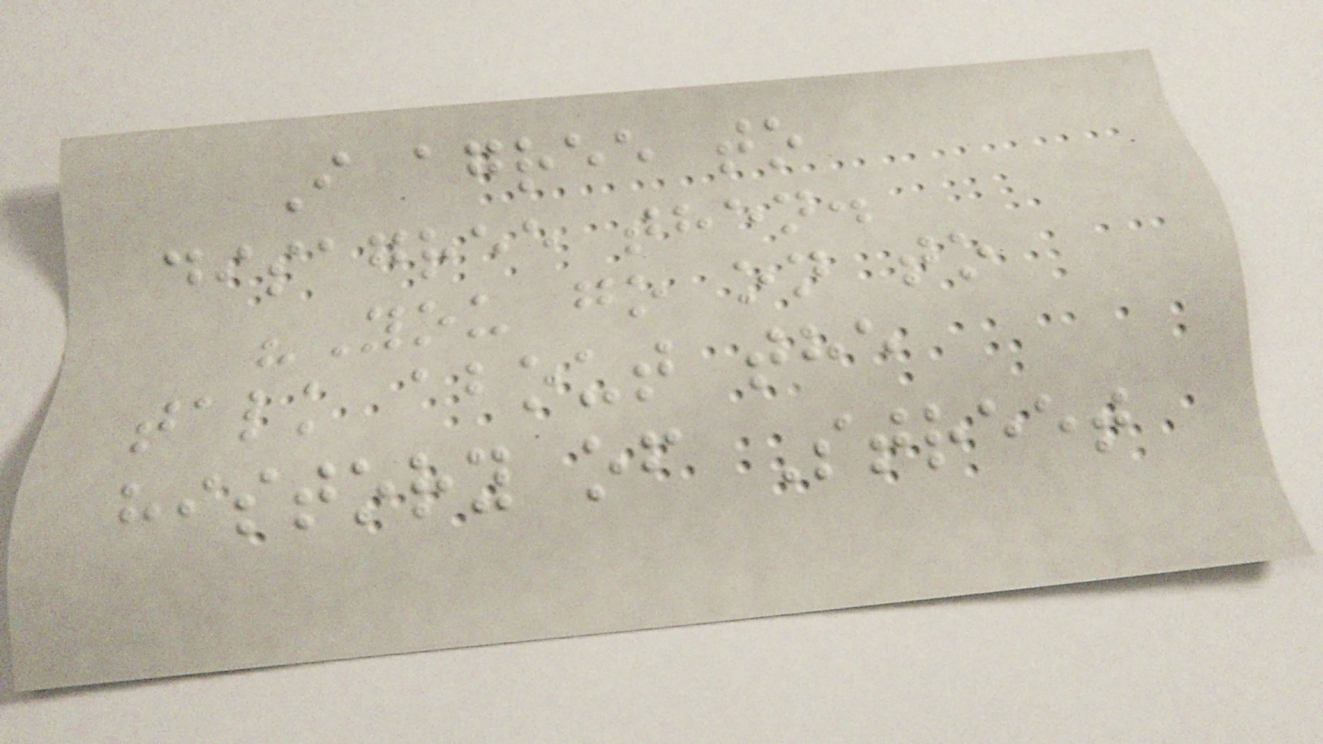I agree to
disagree then.
"You go on to
talk about the
history of Street
